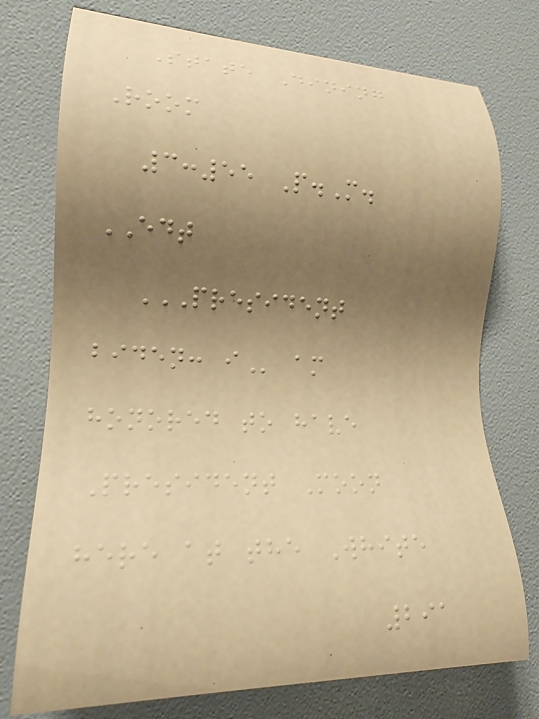State Dining
Room
3:55 P.M.
EDT
PRESIDENT
BIDEN: I am
honored to have
President Moon
here at the White
291
